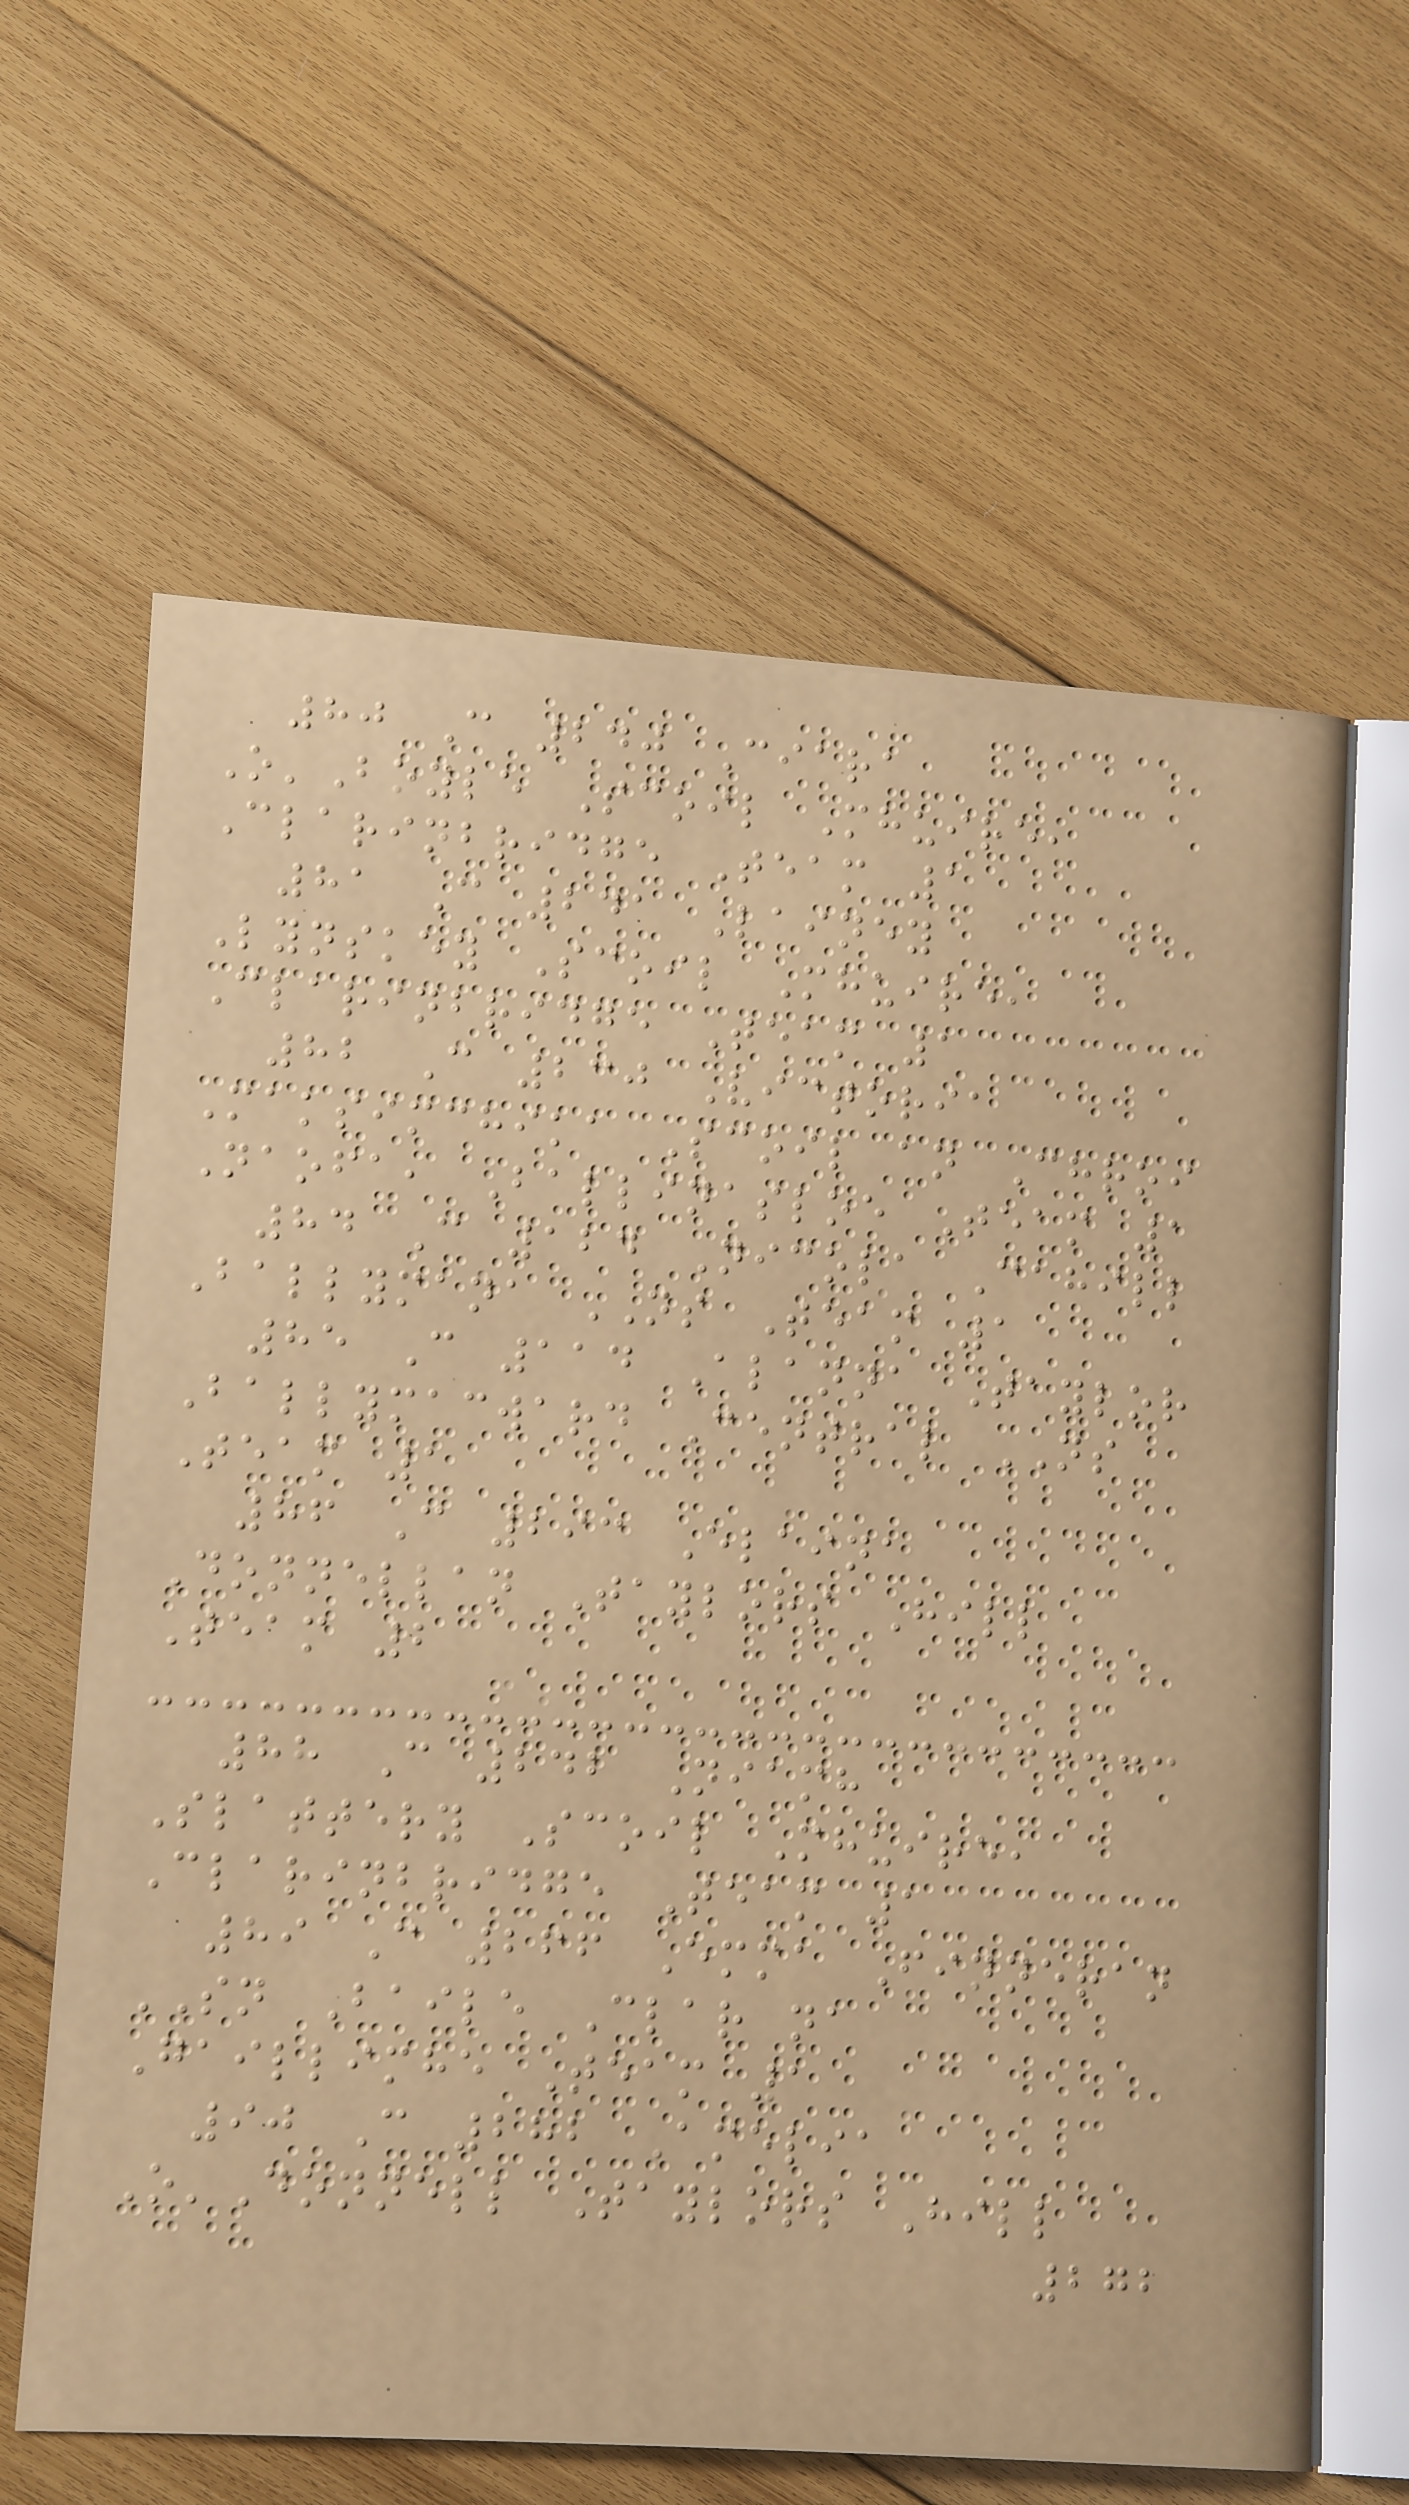80 C 240 Ciara
O'Boyle Scoil Mhuire,
Clarinbridge Team 1
81 C 241 Lainey
Lynskey Scoil Mhuire,
Clarinbridge Team 1
82 C 230 Victoria
Maksimchika Scoil an Chroi
Naofa, Ballinasloe Team 1
84 C 124 Nicola Cahill
Ballymana NS Team 1
85 C 114 Alanna Taylor
Ballymacward Central NS
Team 1
86 C 293 Elaina
Donnellan Taylors Hill
Team 2
88 C 242 Niamh
Slattery Scoil Mhuire,
Clarinbridge Team 1
89 C 266 Emma Finneran
SN Baile Clar na
Gaillimhe Team 1
90 C 282 Amelia
O'Donnell Taylors Hill
272
